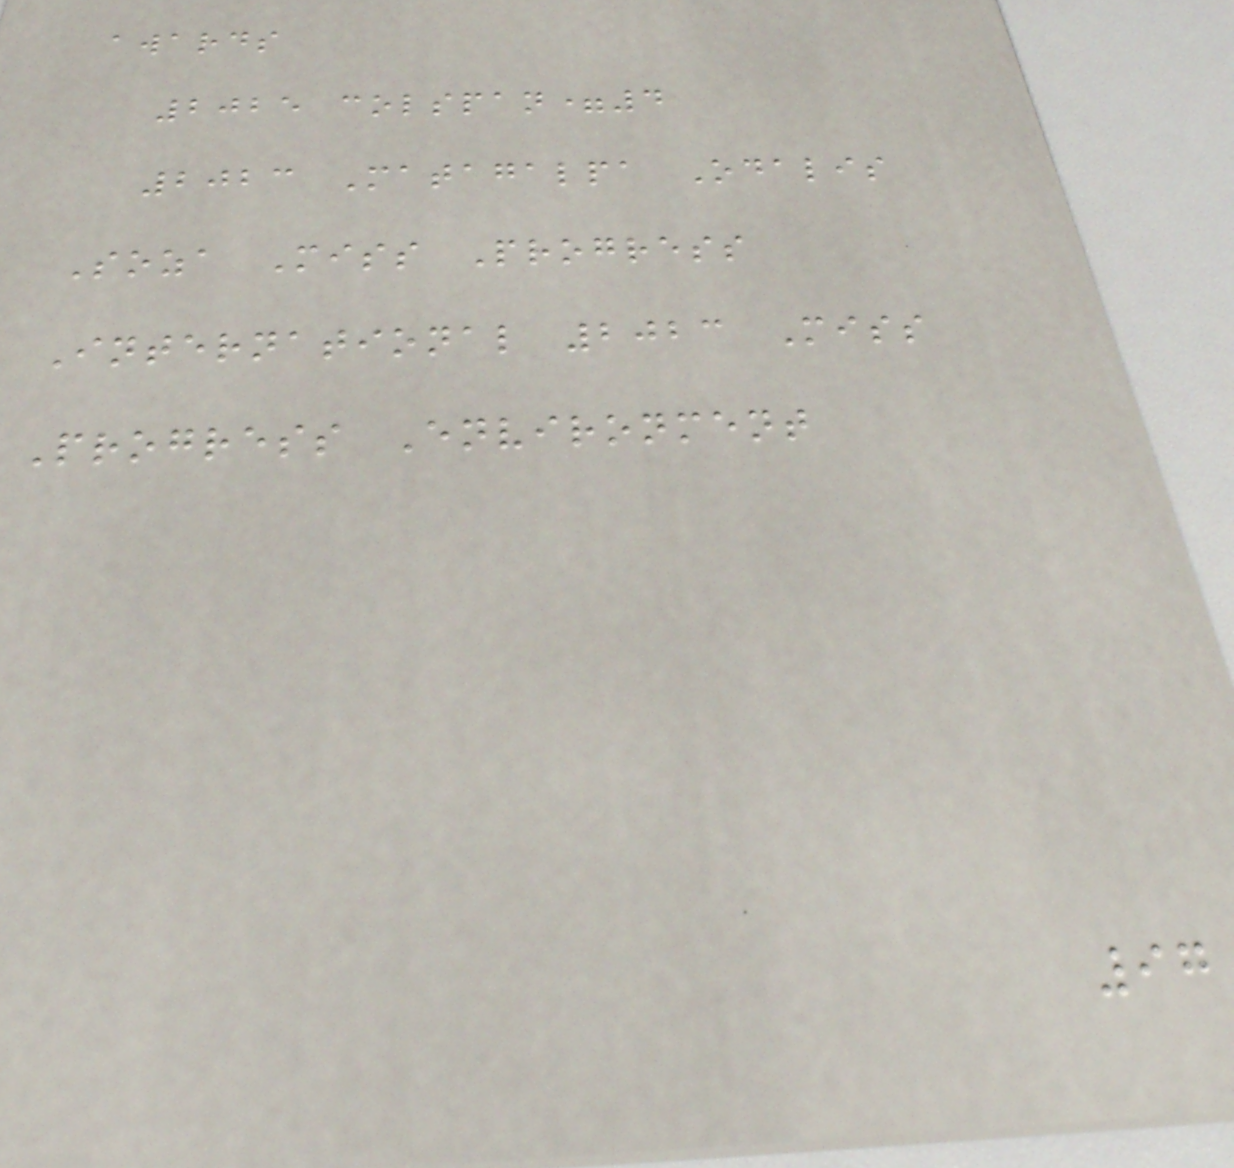awards
2025 colspan=4
2023 Matagalpa Odalis
Soza Miss Progress
International 2023 Miss
Progress Environment
97
